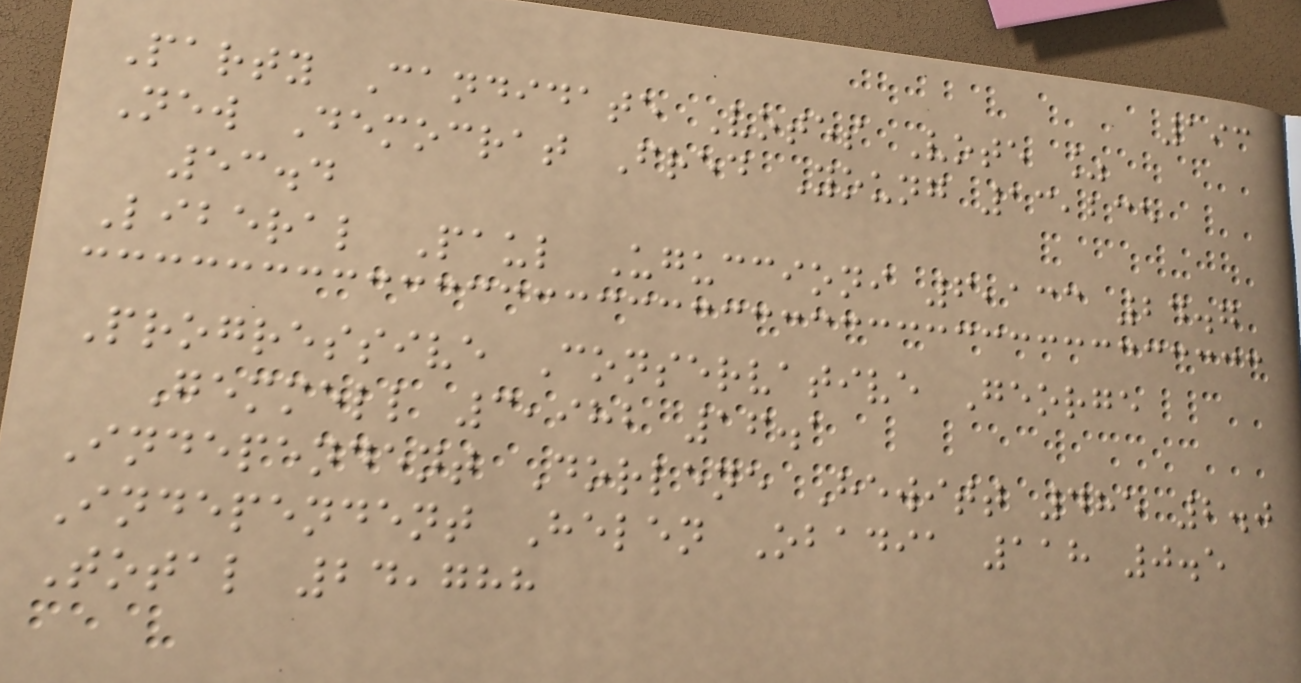193
Party Candidate Votes Vote %
New Democrat Fred Young 13,235
53.4
Liberal Paul Uguccioni 6,133 24.7
Progressive Conservative George
Gemmell 3,982 16.1
Independent Dorlene Hewitt 485 2.0
Independent Helen Obadia 118 0.5
Total 24,788
